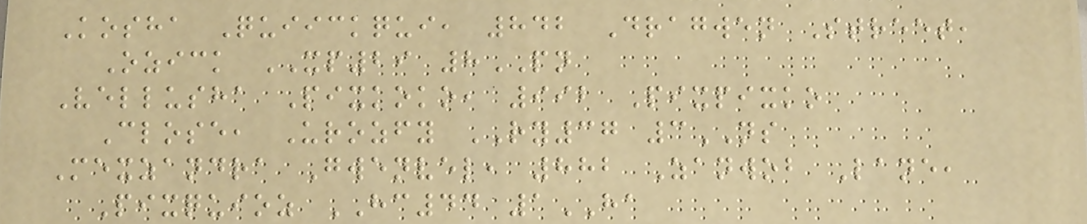Kosha Quiickqui, 842 Dragwen Street,
Ozick XP29 8PN
Vellusha Pixkoko, 992 Pixpixko
Close, Urozfy RY37 3NS
Mexzandra Gwenvel, 882 Zanwob Lane,
Pixquioz HC44 1HA
